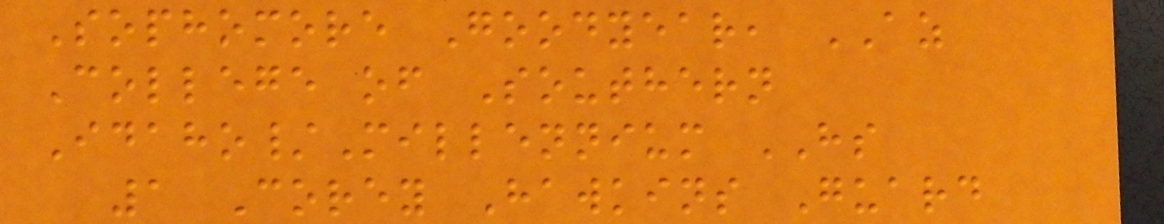Sophomore Goodyear, AZ
College of Southern
Idaho/Millennium HS
1 Corey Hawkins Guard
